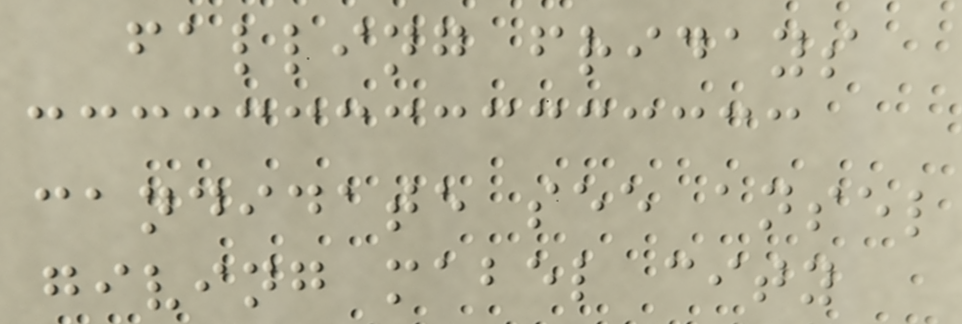falling fridays
candidate see ansel
giving mabel city
